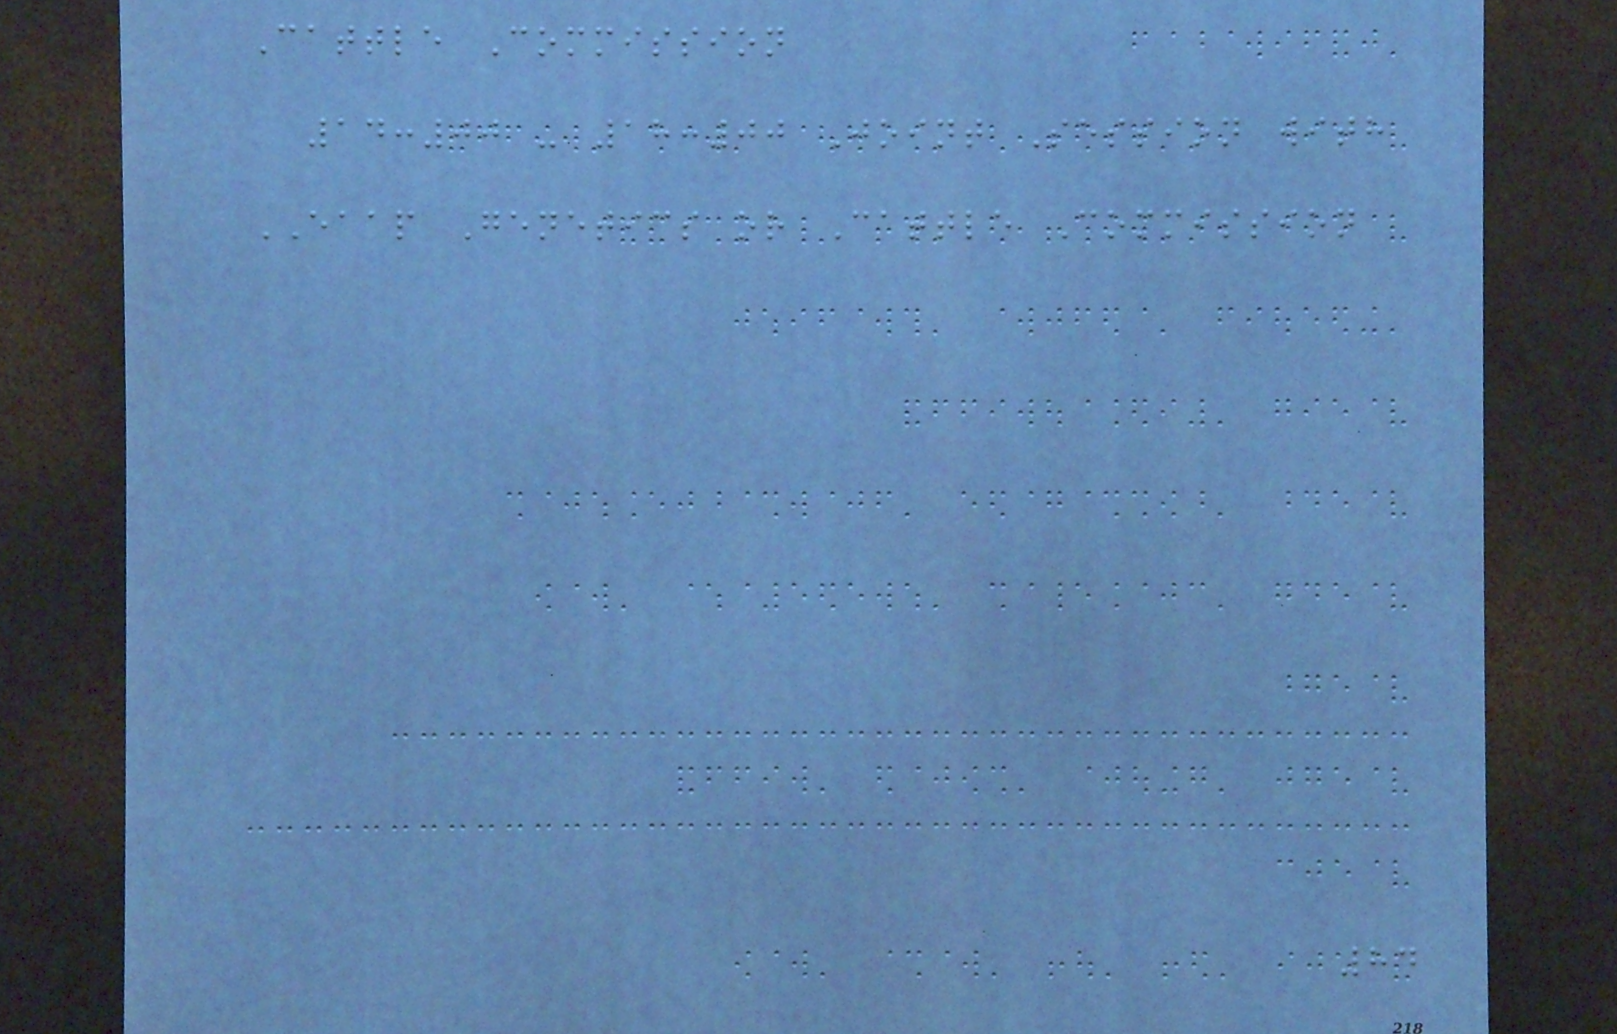Cattle Commission
14:00 - 18:00 Joint Session with
EAAP Genetics or Cattle Commission
84
